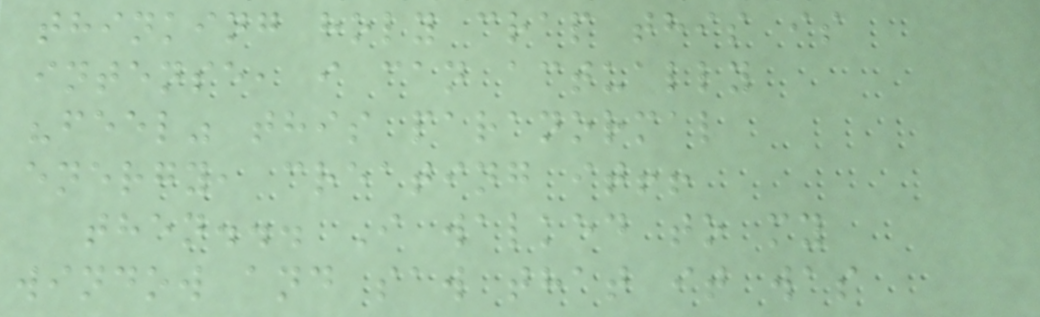thinking holy crap this is
intense, i can actually
"feel" this paranormal
energy, creating it!!
then... I walked to my
window and saw that it was
